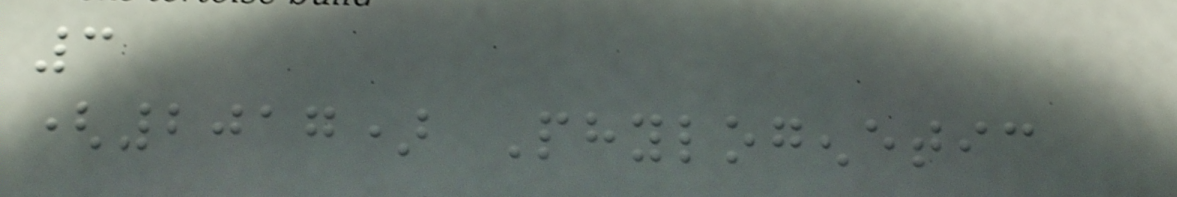3
(2017) Phylogenetic
